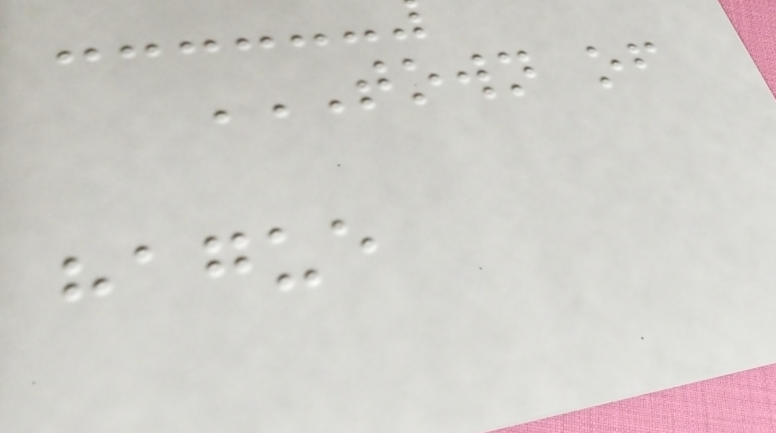TOWN OF
HAGUE
